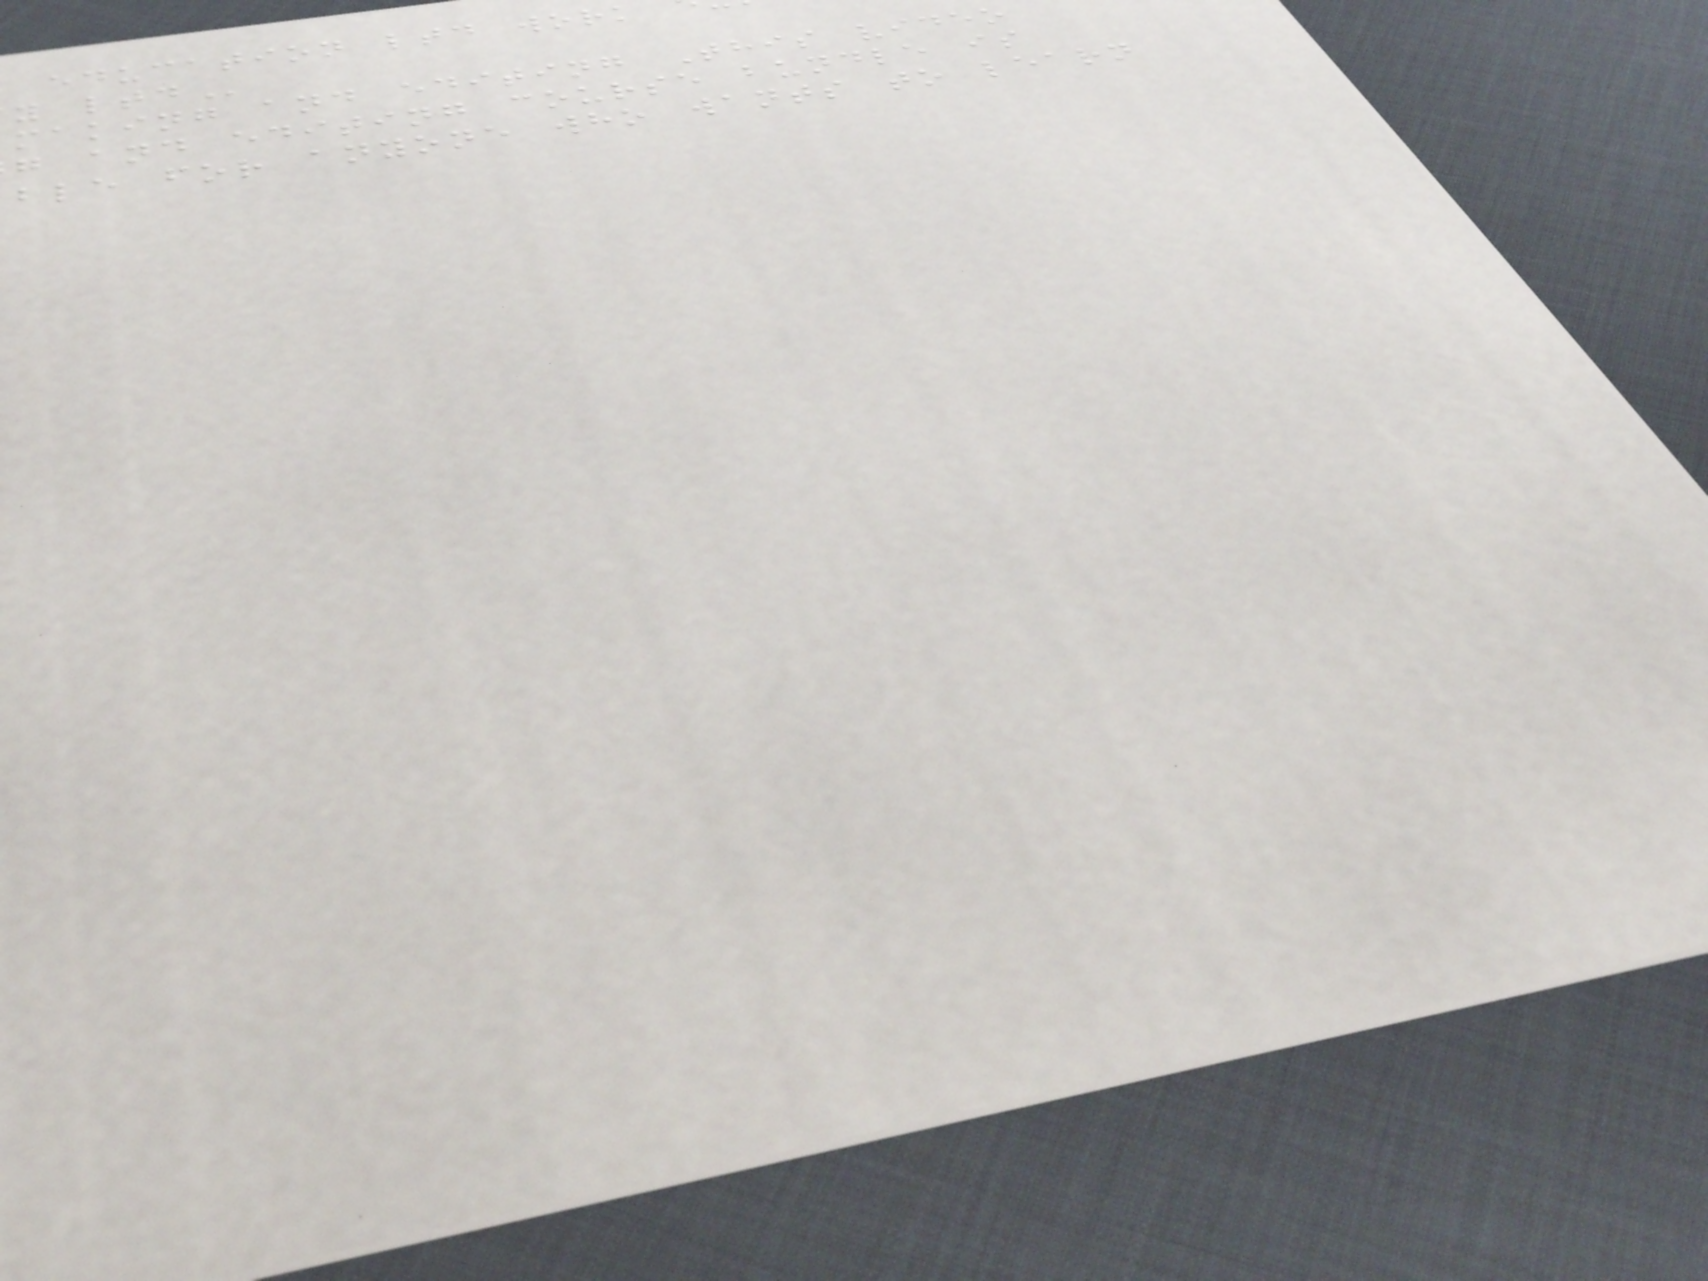education ltd work
making and editing This video
g and editing course bundle is
ble for anyone who wants to learn
